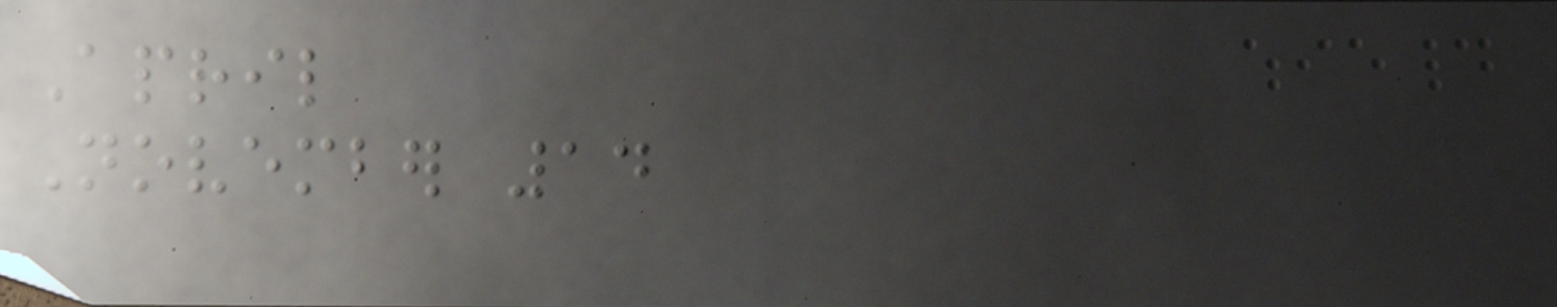April
November 14
